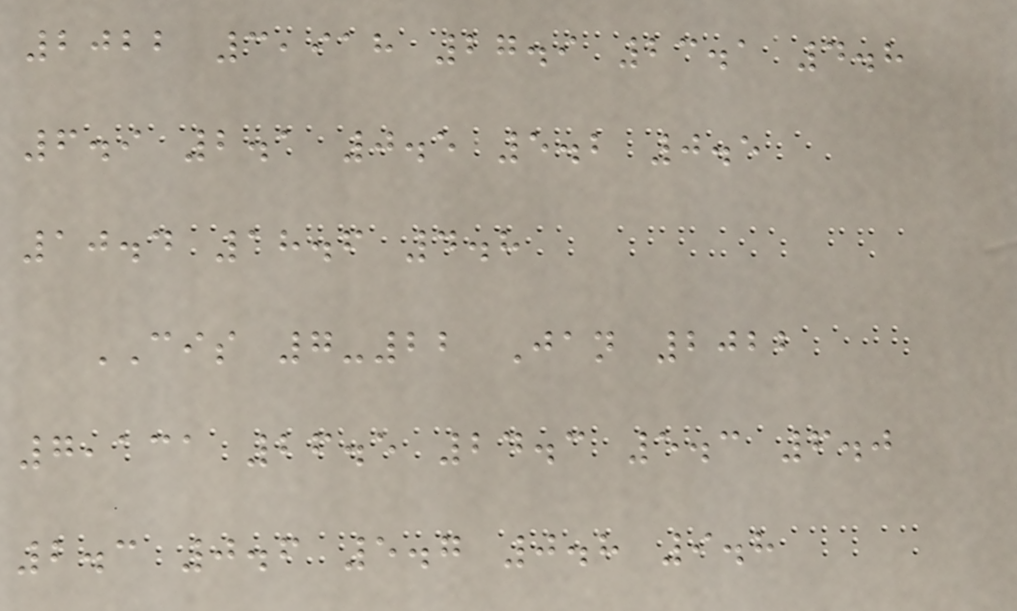2022 3,918 27.9 23.1 4.8
6.9 2.1 0.5 5.2 0.5
10.4 18.6 4.8
CIS 7-22 Jan 2022
7,131 26.5 24.3 5.3 6.0
2.3 0.6 5.7 0.8 9.8
